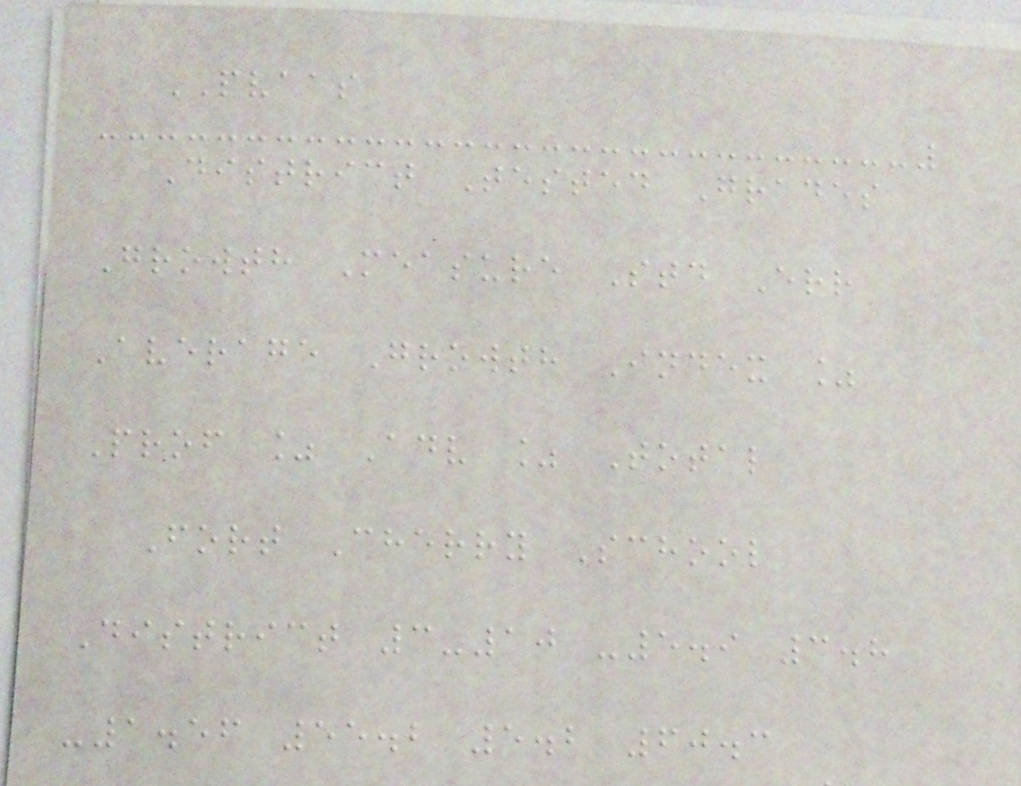PVAAS
District Tested Grades
Growth Measure Std Err
Average Growth Index %
Prof % Adv % Total
Fort Cherry School
District 3-10 -5.9 3.8
-1.56 55.2 5.2 60.3
